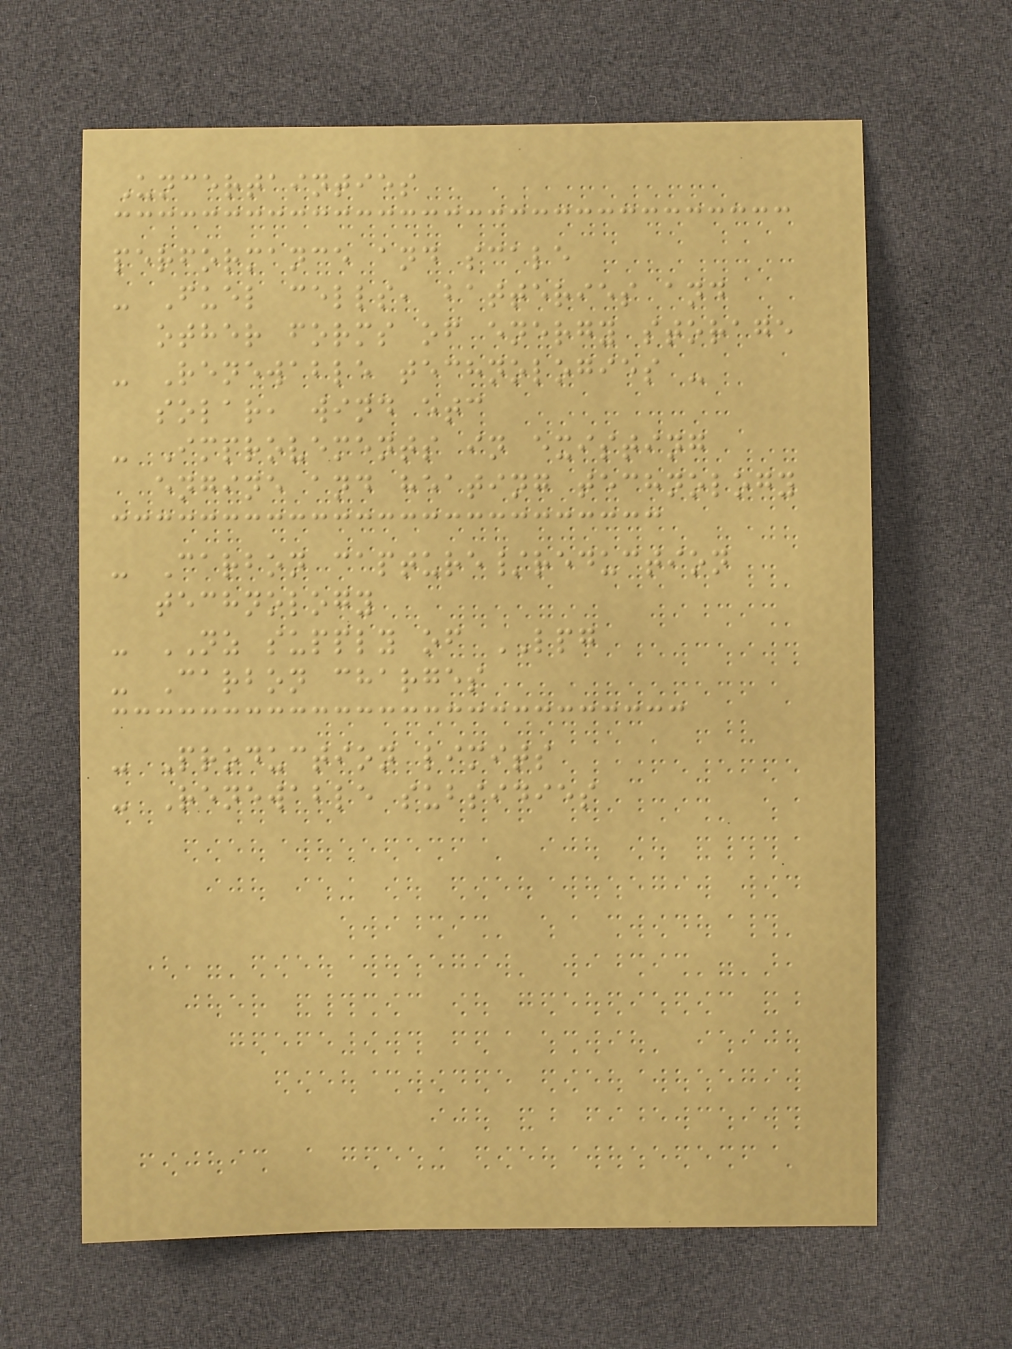Uncertainties
performance and scale
- Fuel cells, batteries and
other forms of energy storage
- Renewable technologies -
solar, wind etc
- Improvements in existing
engine and heating technology
- Carbon capture/reduction
technology
- NZ supply of LPG
- Carbon charges
- Production limits
- Renewable subsidies
